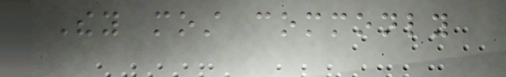They most commonly
